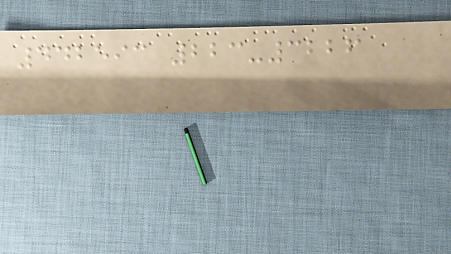442593 223-3226
